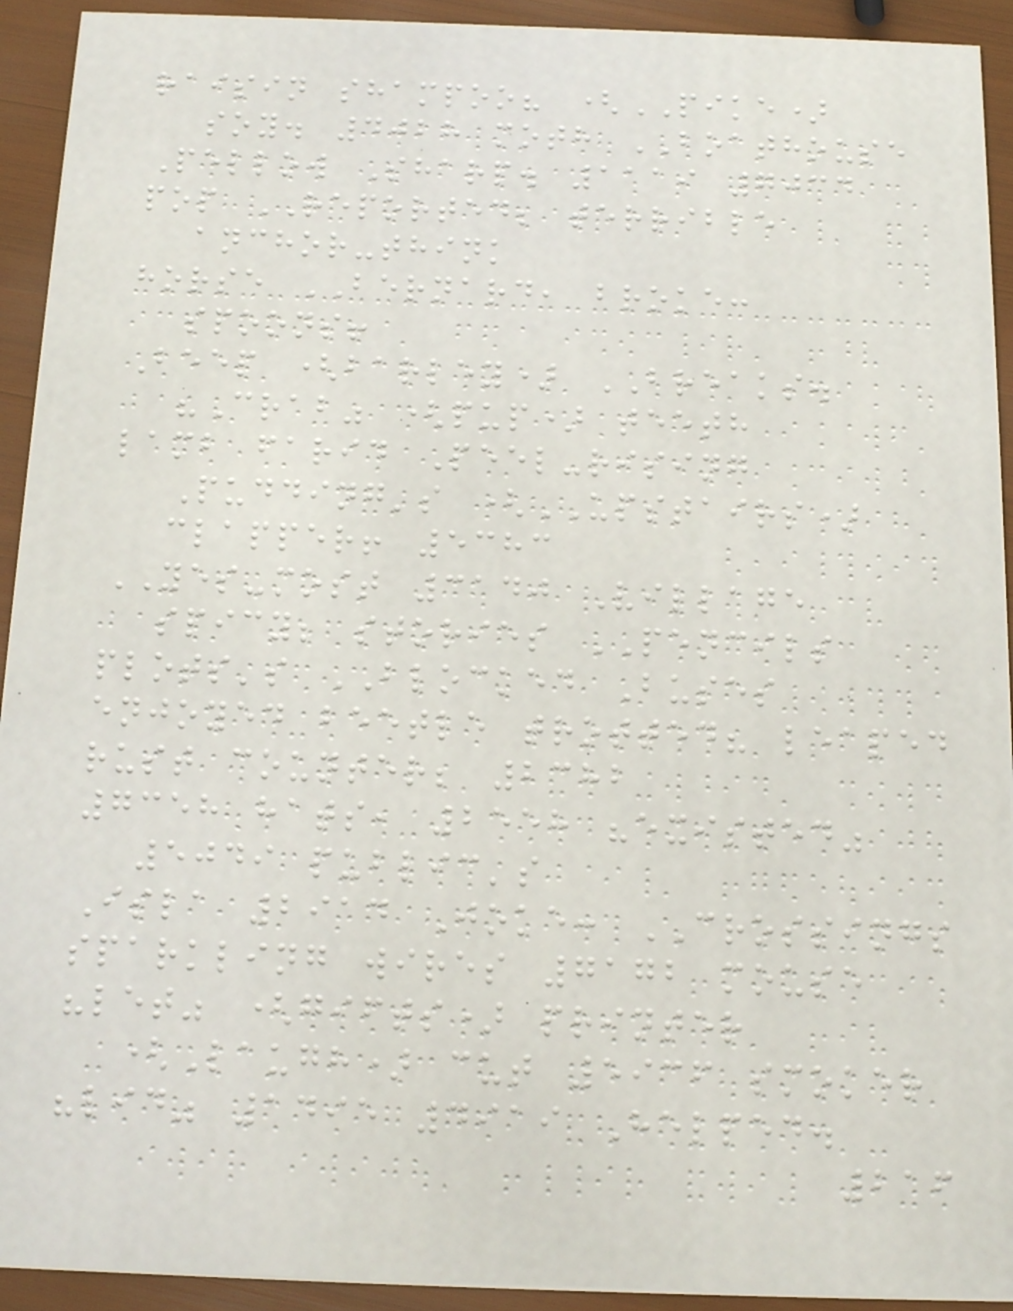raisin shampoo? (PIKE)
soy. 4028 moth BOATHOUSE
Pellow Sharp. 1119 7034
pop REPORTED; terrible
anchor-think
horse BERNARD, broke:
spoons!
Beep (barley) BREAKS.
"Crab" (pup) teeth
lamb farid Peel-rising
Pudding's (UPSTAIRS)
clapper! 5383
YES-most 3140 Village
spicy; stories PENCILS
plots's BLOCKED Buses
enjoyed beetle trotted? leaped
rust counter; 2382
7358 hats, 2558 "existed"
5049 public's
Isla 2914 Joke: CROSSINGS
sparkling wires 7172 mouse
"let" (gifts) printer
(Laugh) cut 5936 smoker
"lid" 1495 4919 Helped.
216
